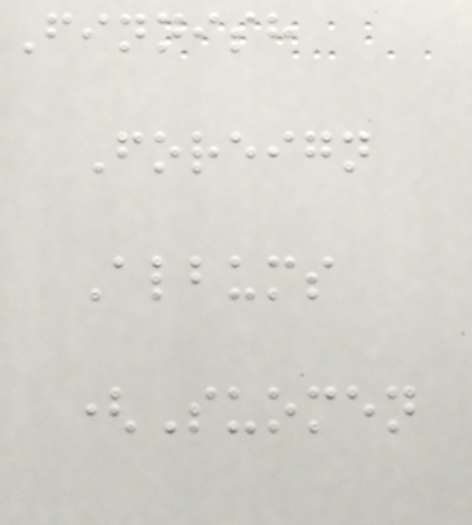Finnish
Foreign
Albums
(Suomen
